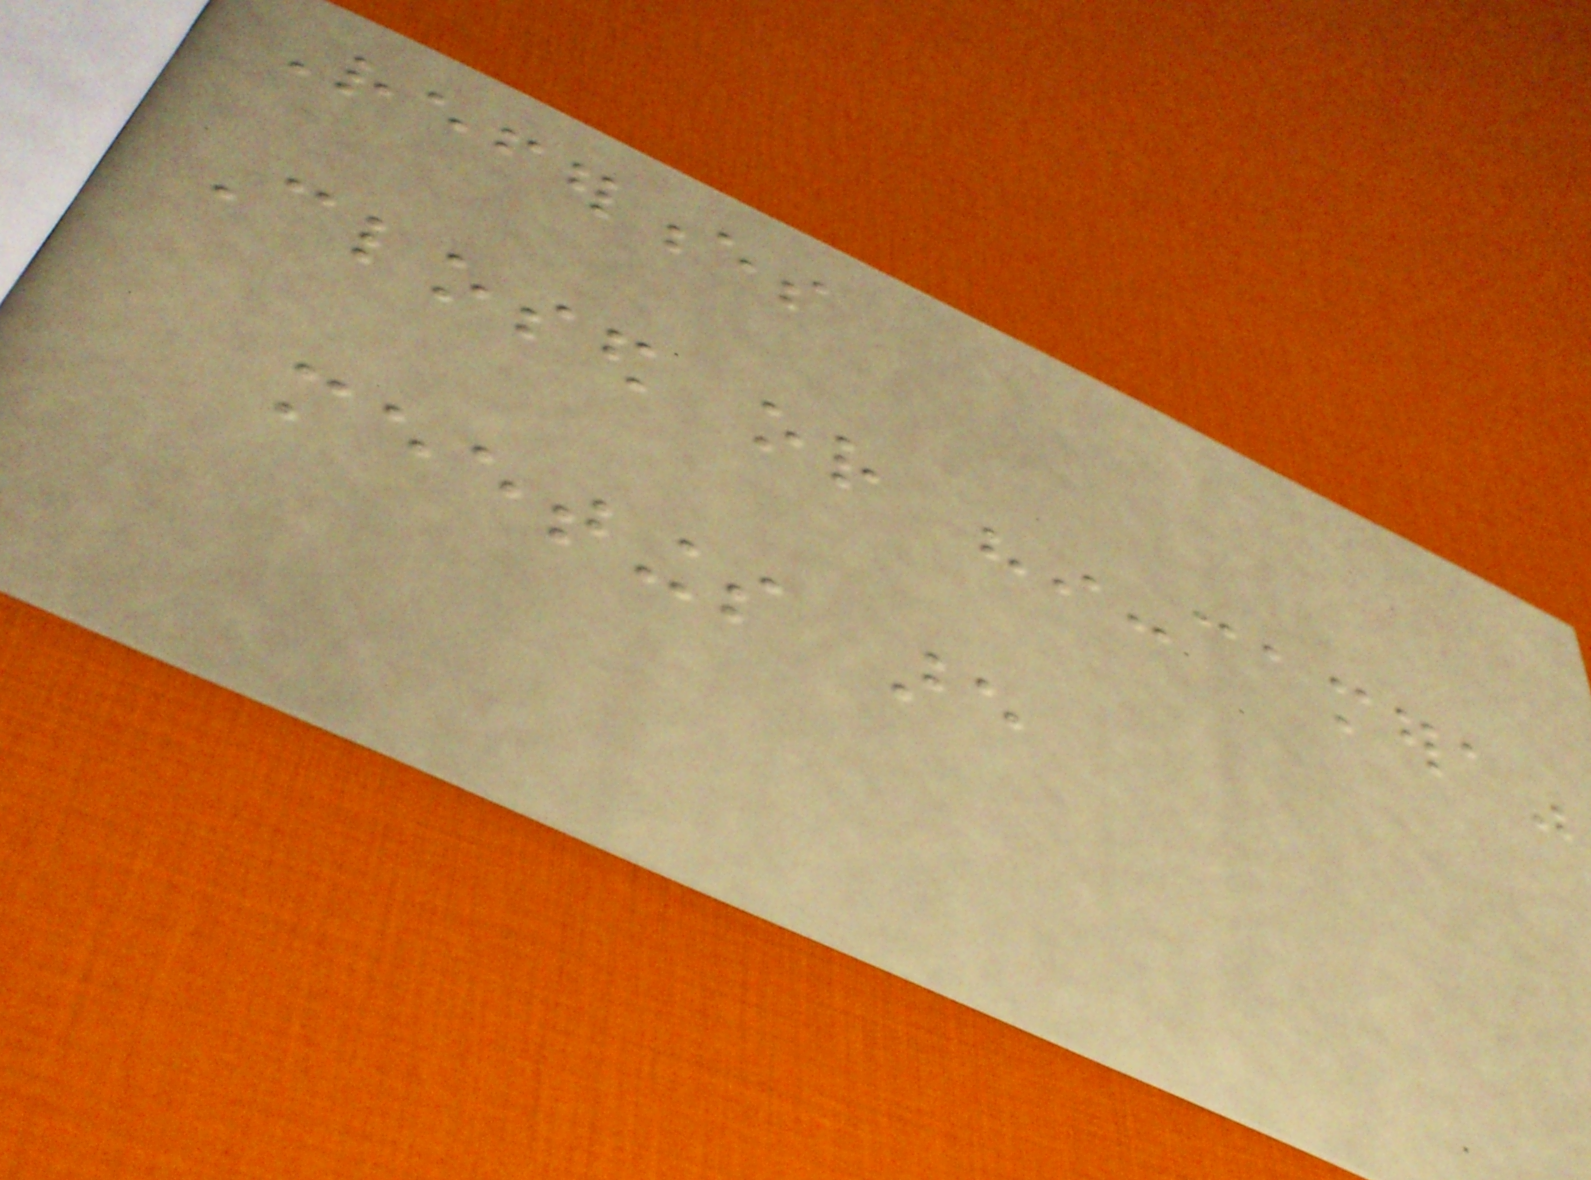References
Closed or "in-camera"
meetings are
